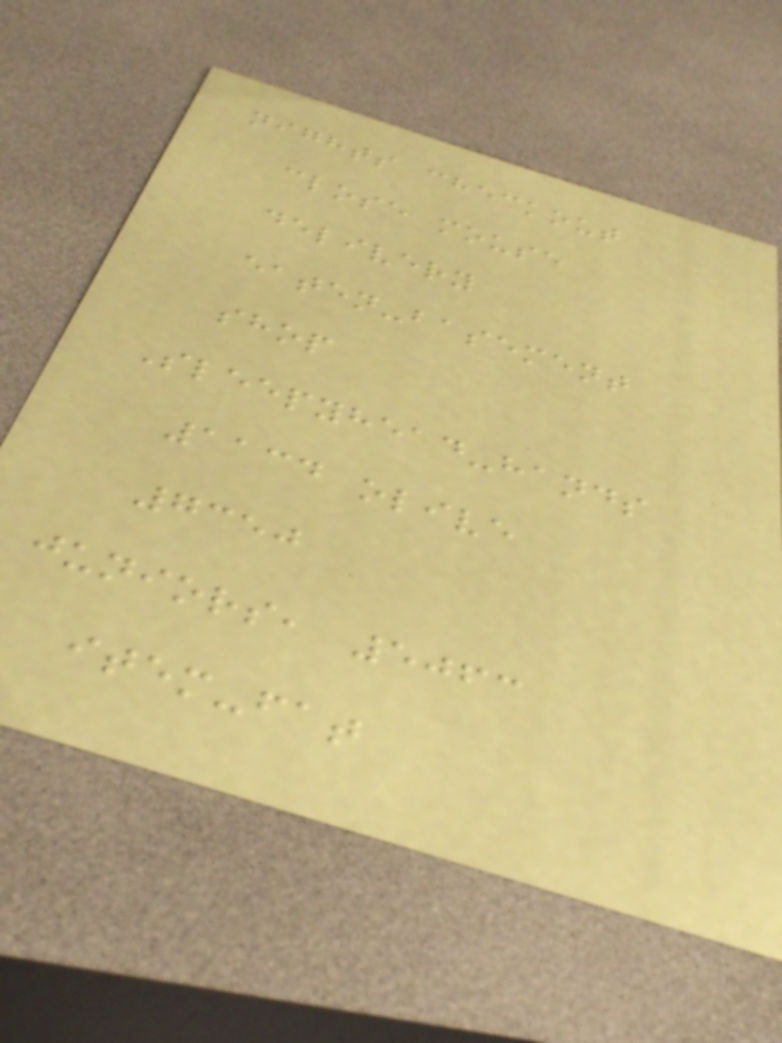nights checkout
close mouse
delivery
eaten-basement
shop
Sleepyhead-hands
1134 olive
7350
juniors, 5063
item-fat
